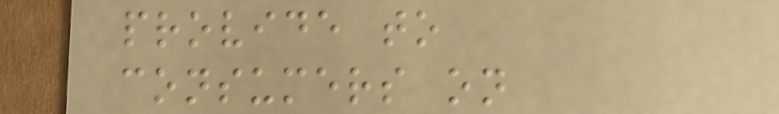provide to
consumers on
